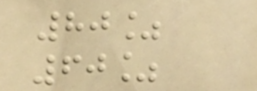80%
60%
